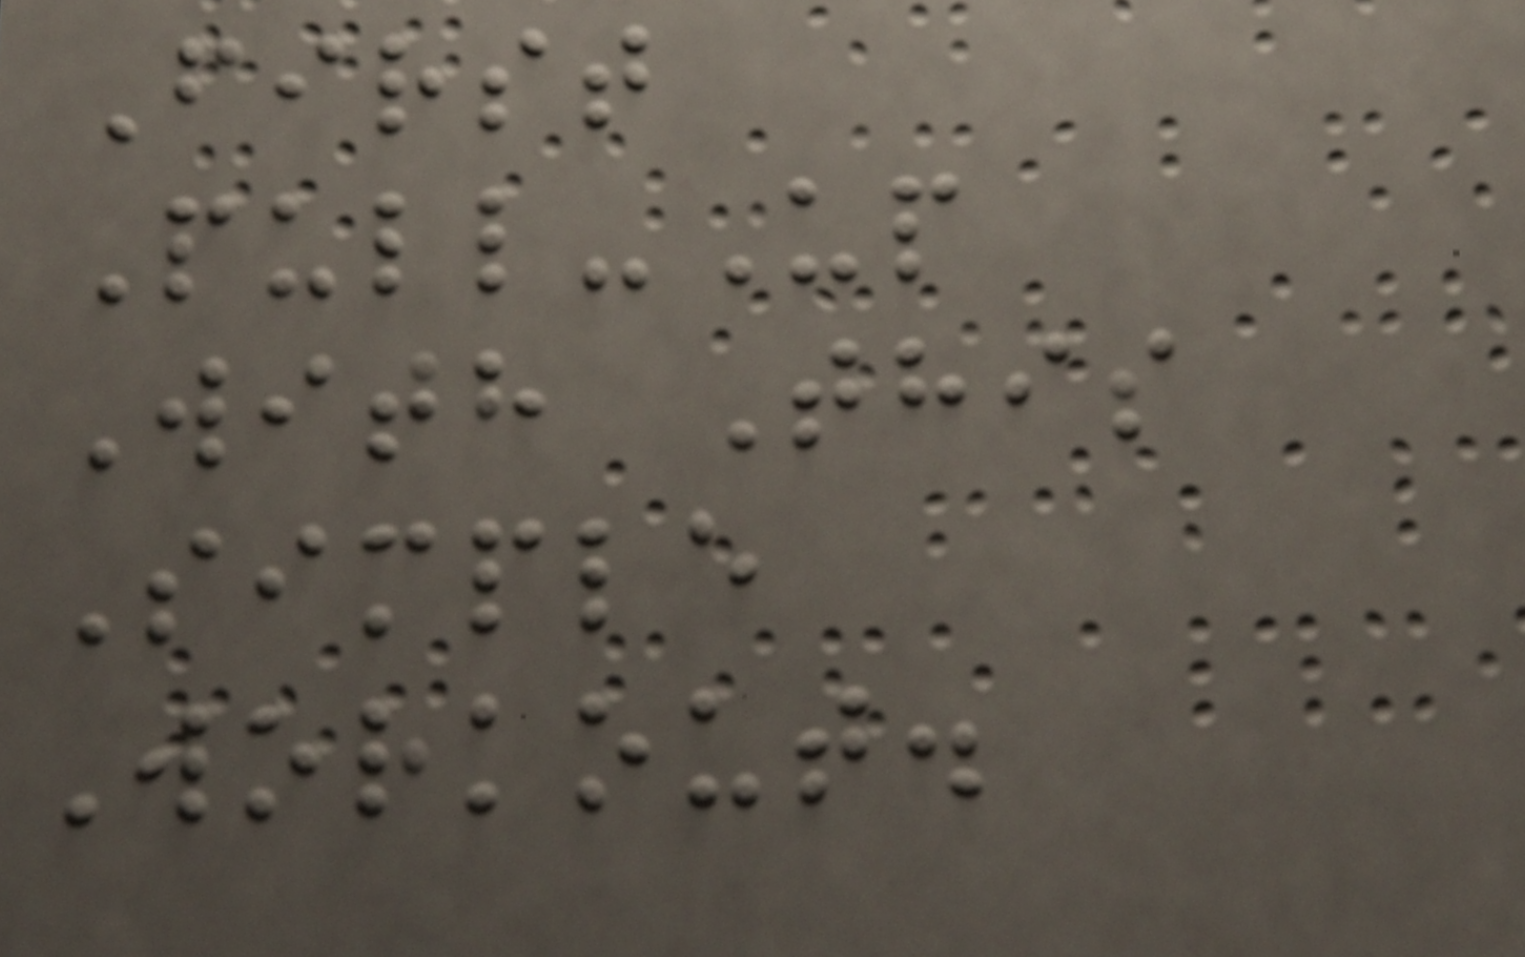First
Pull-Up
With This
Simple
Workout.
